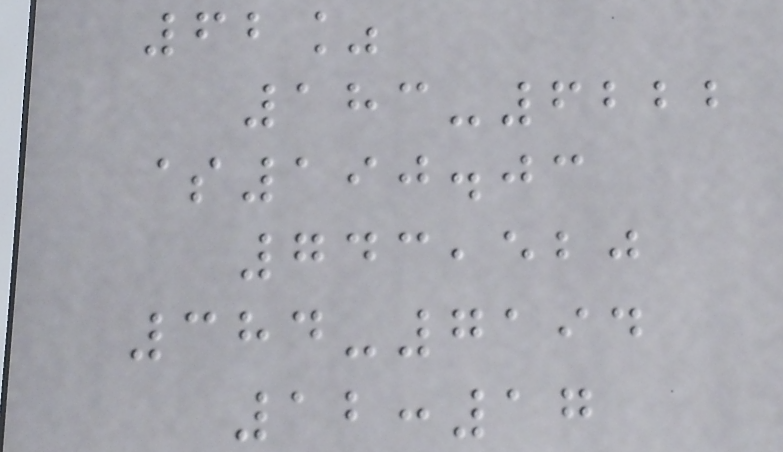62%
183-6222
$190.03
743,520
384-7194
12:17
